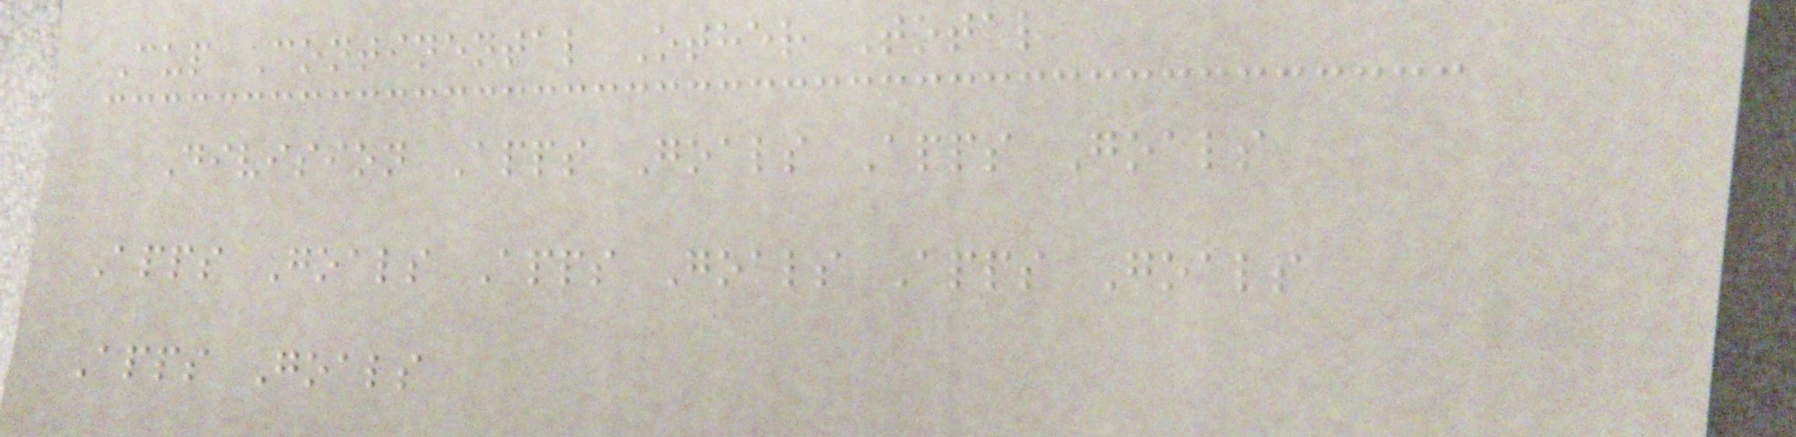Cup Continental Other Total
Division Apps Goals Apps Goals
Apps Goals Apps Goals Apps Goals
Apps Goals
